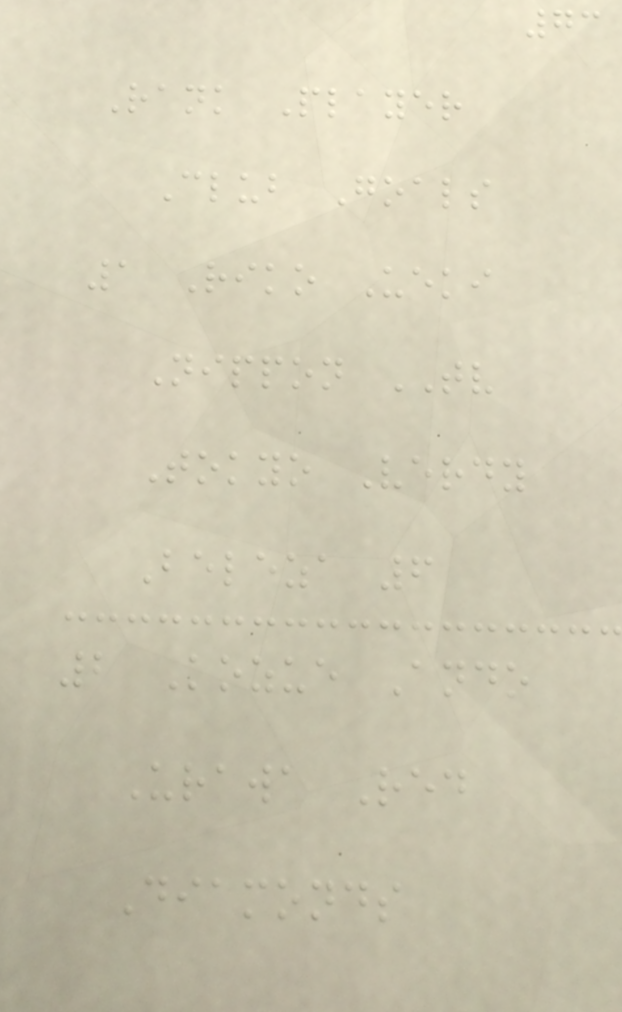73
Rank Player
Club Goals
1 Riko Ueki
Nippon TV
Tokyo Verdy
Beleza 6
2 Kozue Ando
Urawa Red
Diamonds
